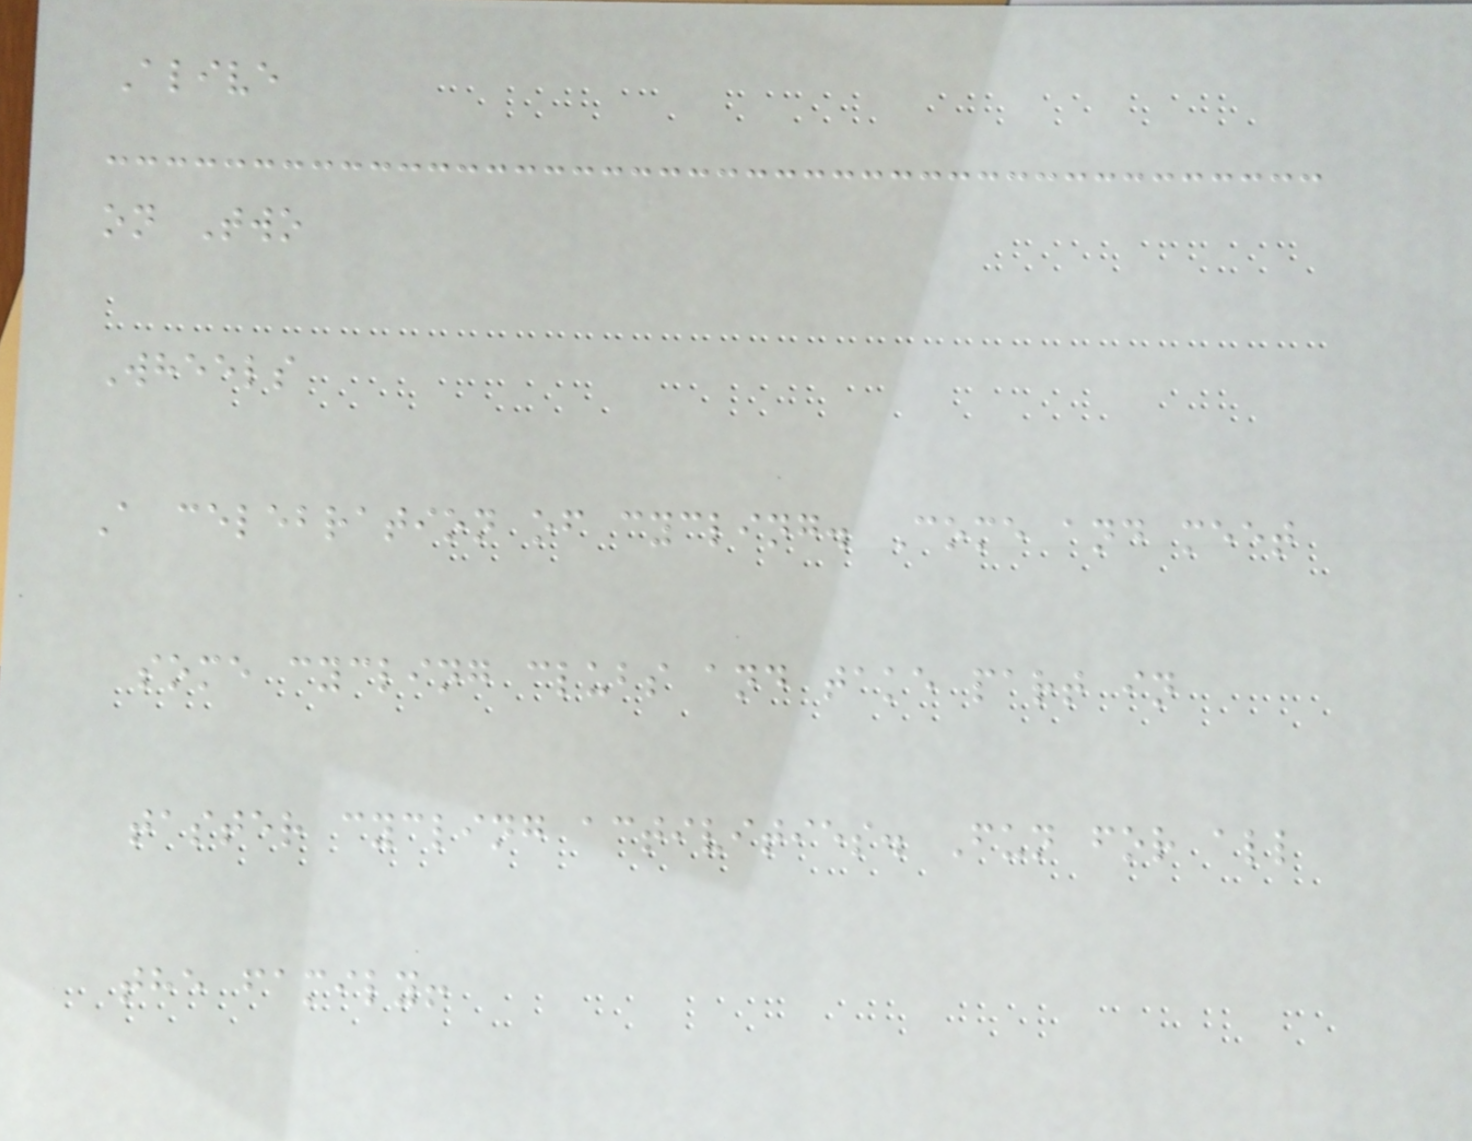Alive
on Two
Wheels
A celebration of cycling. Come and meet
some cycling clubs and take part in
taster cycling activities. Fun for all
the family!
